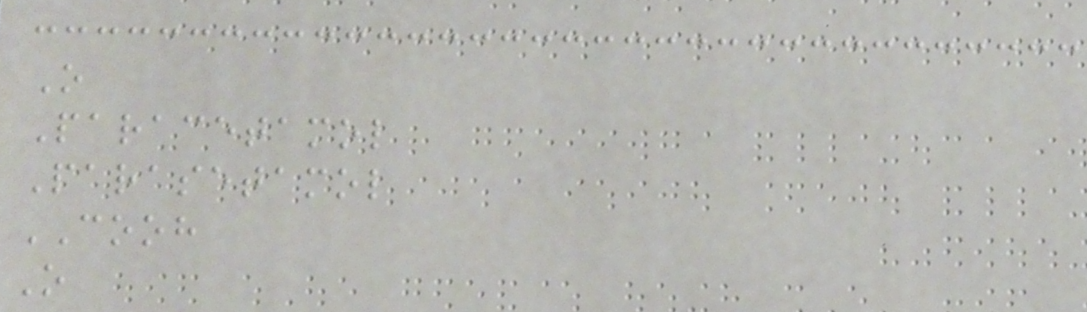O
Paracetamol
Parasetamol
COOH
O
